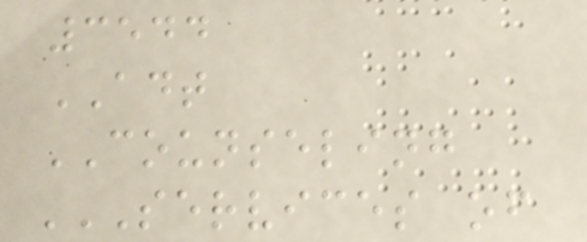3544
ADT
COUNSELING
SERVICES OF
